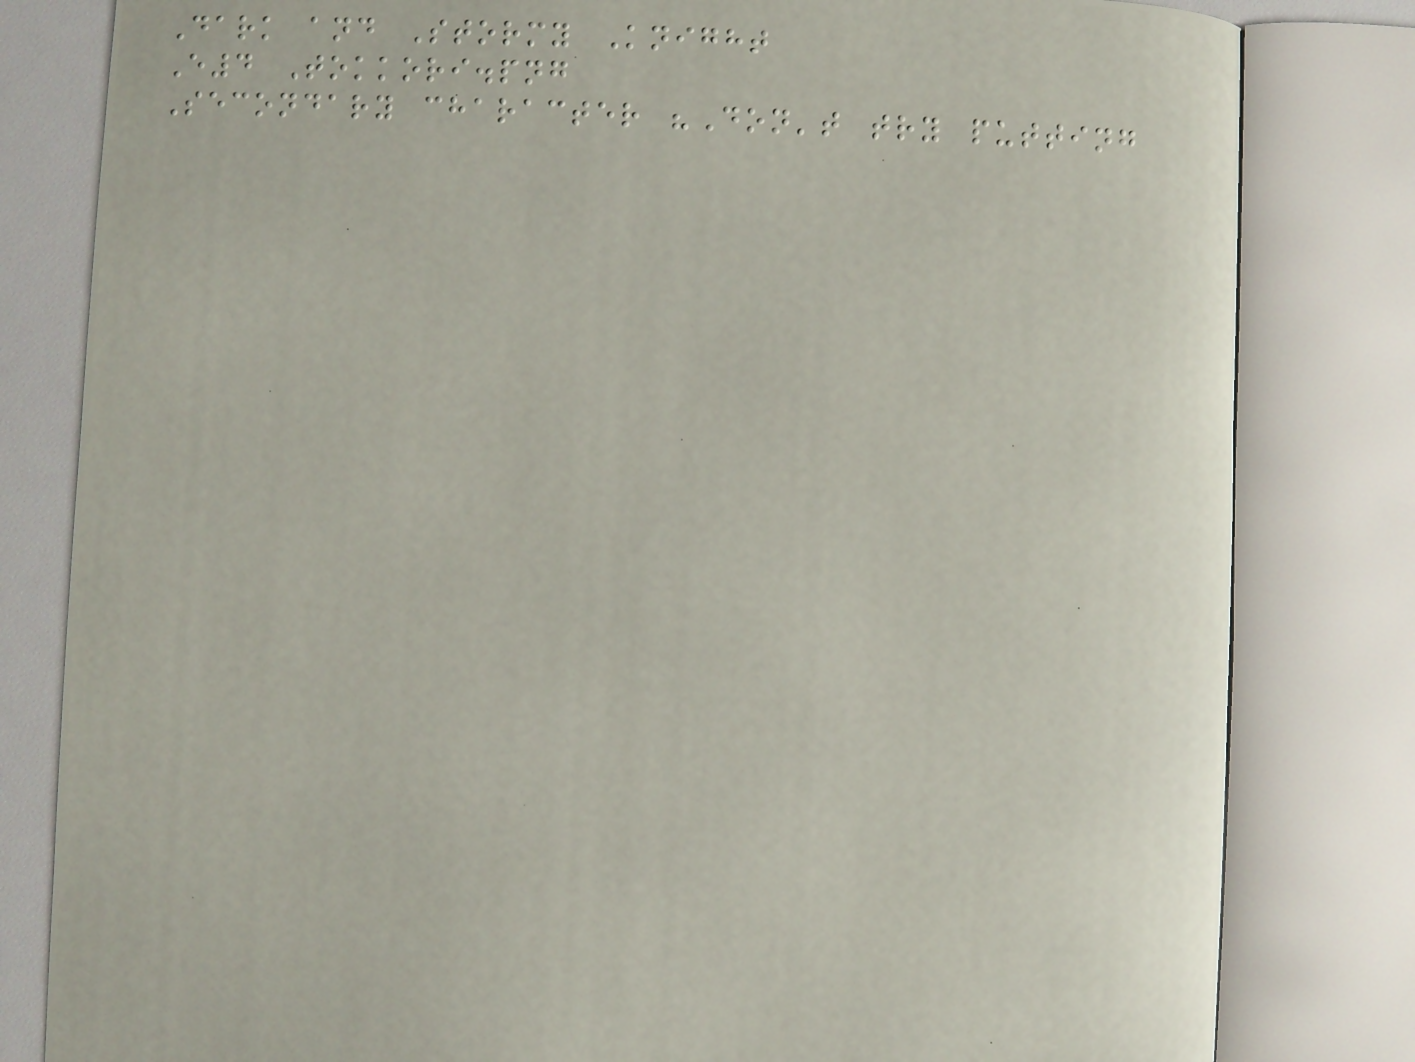Dark and Stormy Knight
E4 Tokkori.png
Secondary character "Don't try putting
